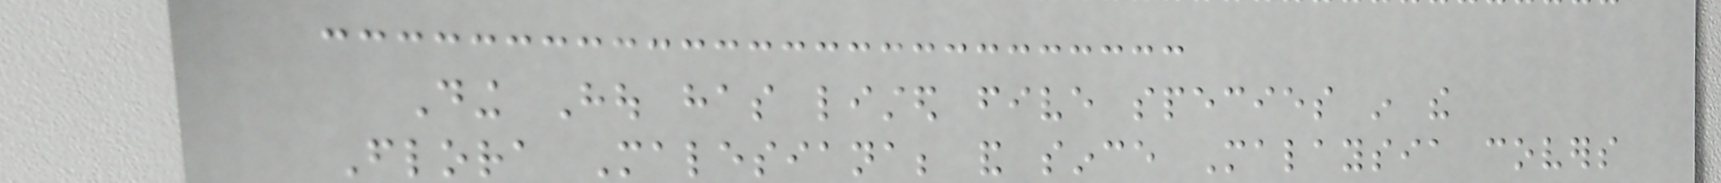Ding Hou has listed five species in the
Flora Malesiana; and since Malaysia covers
